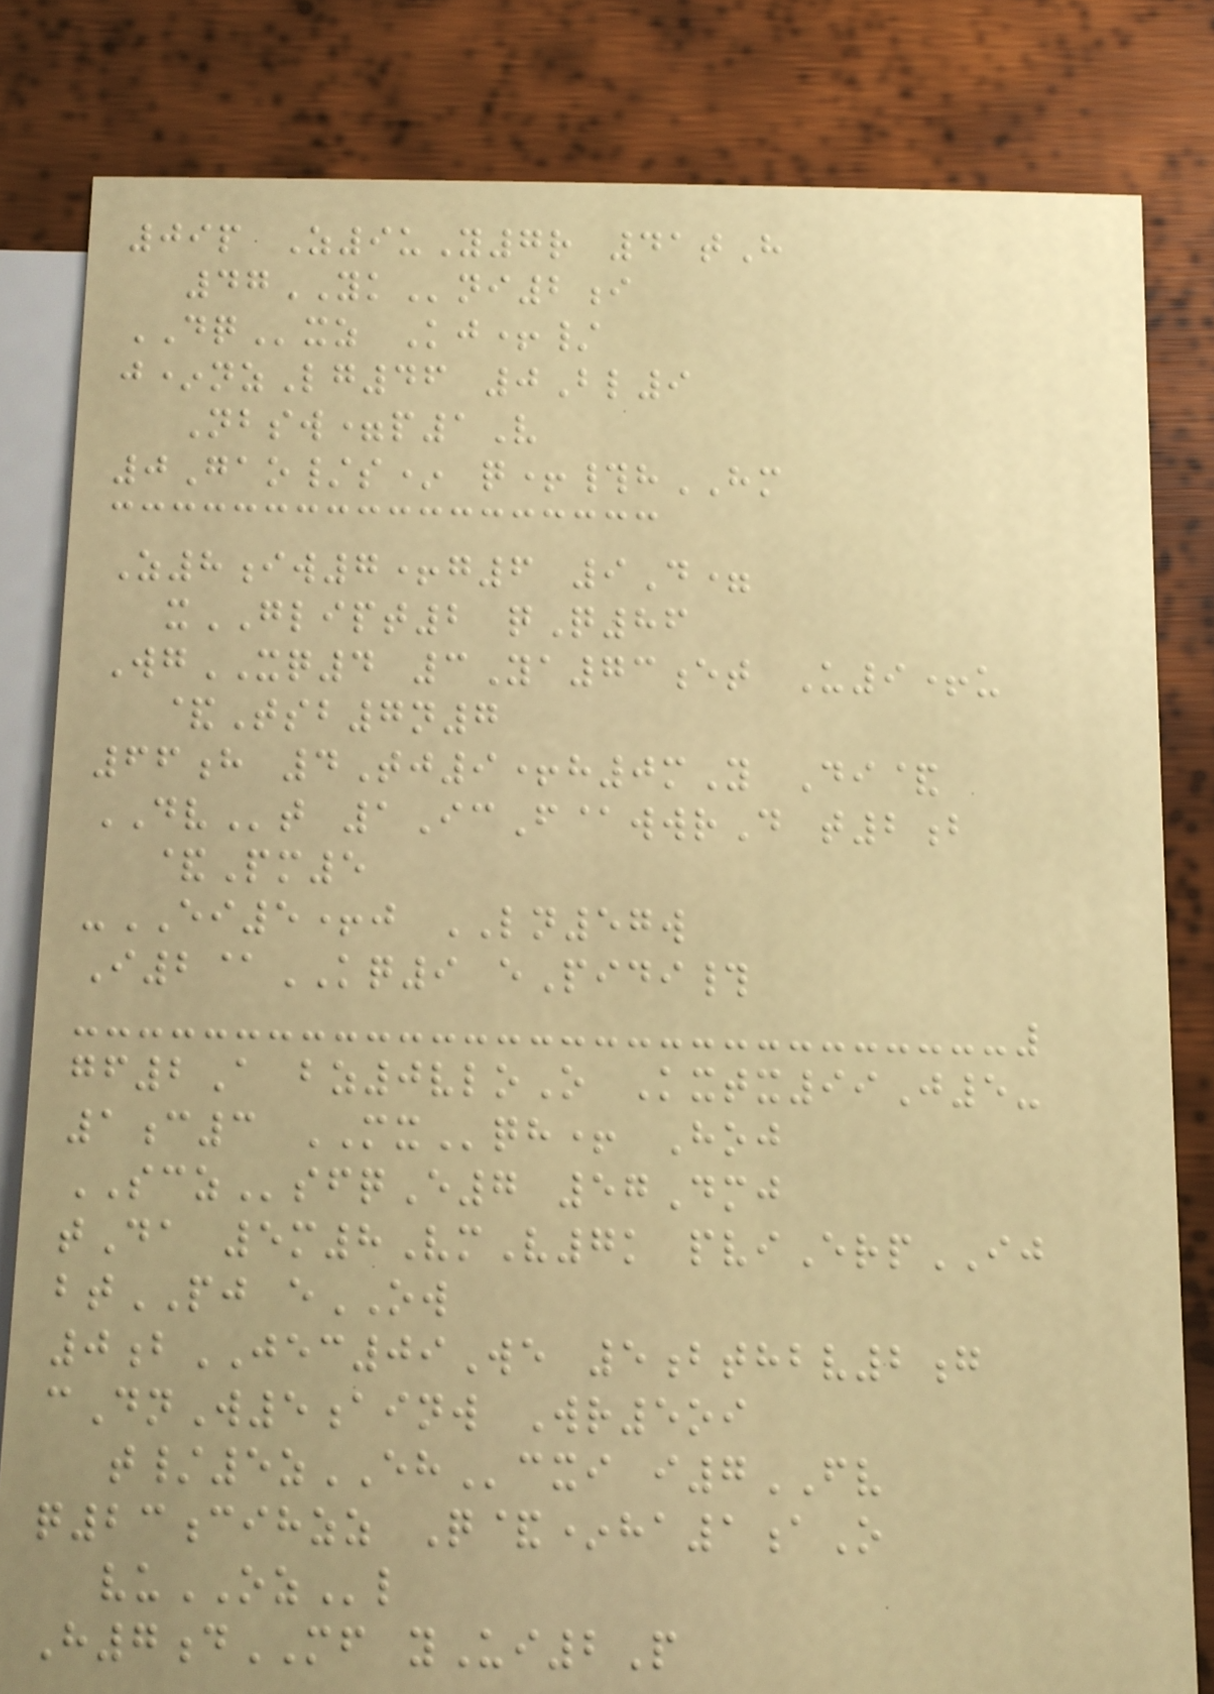09p Z9uY7r 41tH
47YKni2i
DQxz Kj+/
j*nzLg46 0Bl9
Nbsw=p1V
0Gao/s* q+#hHM
Z8iw7+g6 9D=
xGLIPT2 qQ86
WgXQ4 3Ya73et U9+u
&Tsb7n7
66h 4Tj9+h0mY Di&
DVt 1IcF@wwrD t2b
&Pm5
-EI5+j LN57w
I2@KQ9 ePidi#
gf2A bz0vloO Kxtx99J5-
1c3 MXqh+ Hoj
SCZsfqE7 57Dmj
tDa 5m8VmV7k pviErpIJ
btPJ eOW
0bJEC09We 5bthbv2g
cDnW5ainw Wr5oi
t/5zEHcxi i7FV
q23cihzz Q&*ha1aO
vuOZl
H7dMF yUi2P
